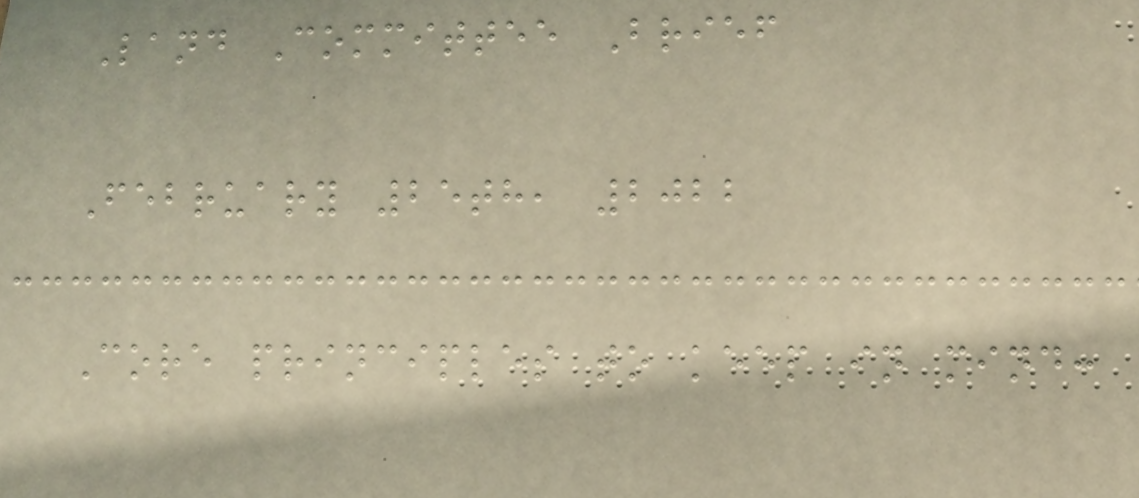Land Committee Brief
February 25th, 2022
Core principles to keep in mind:
